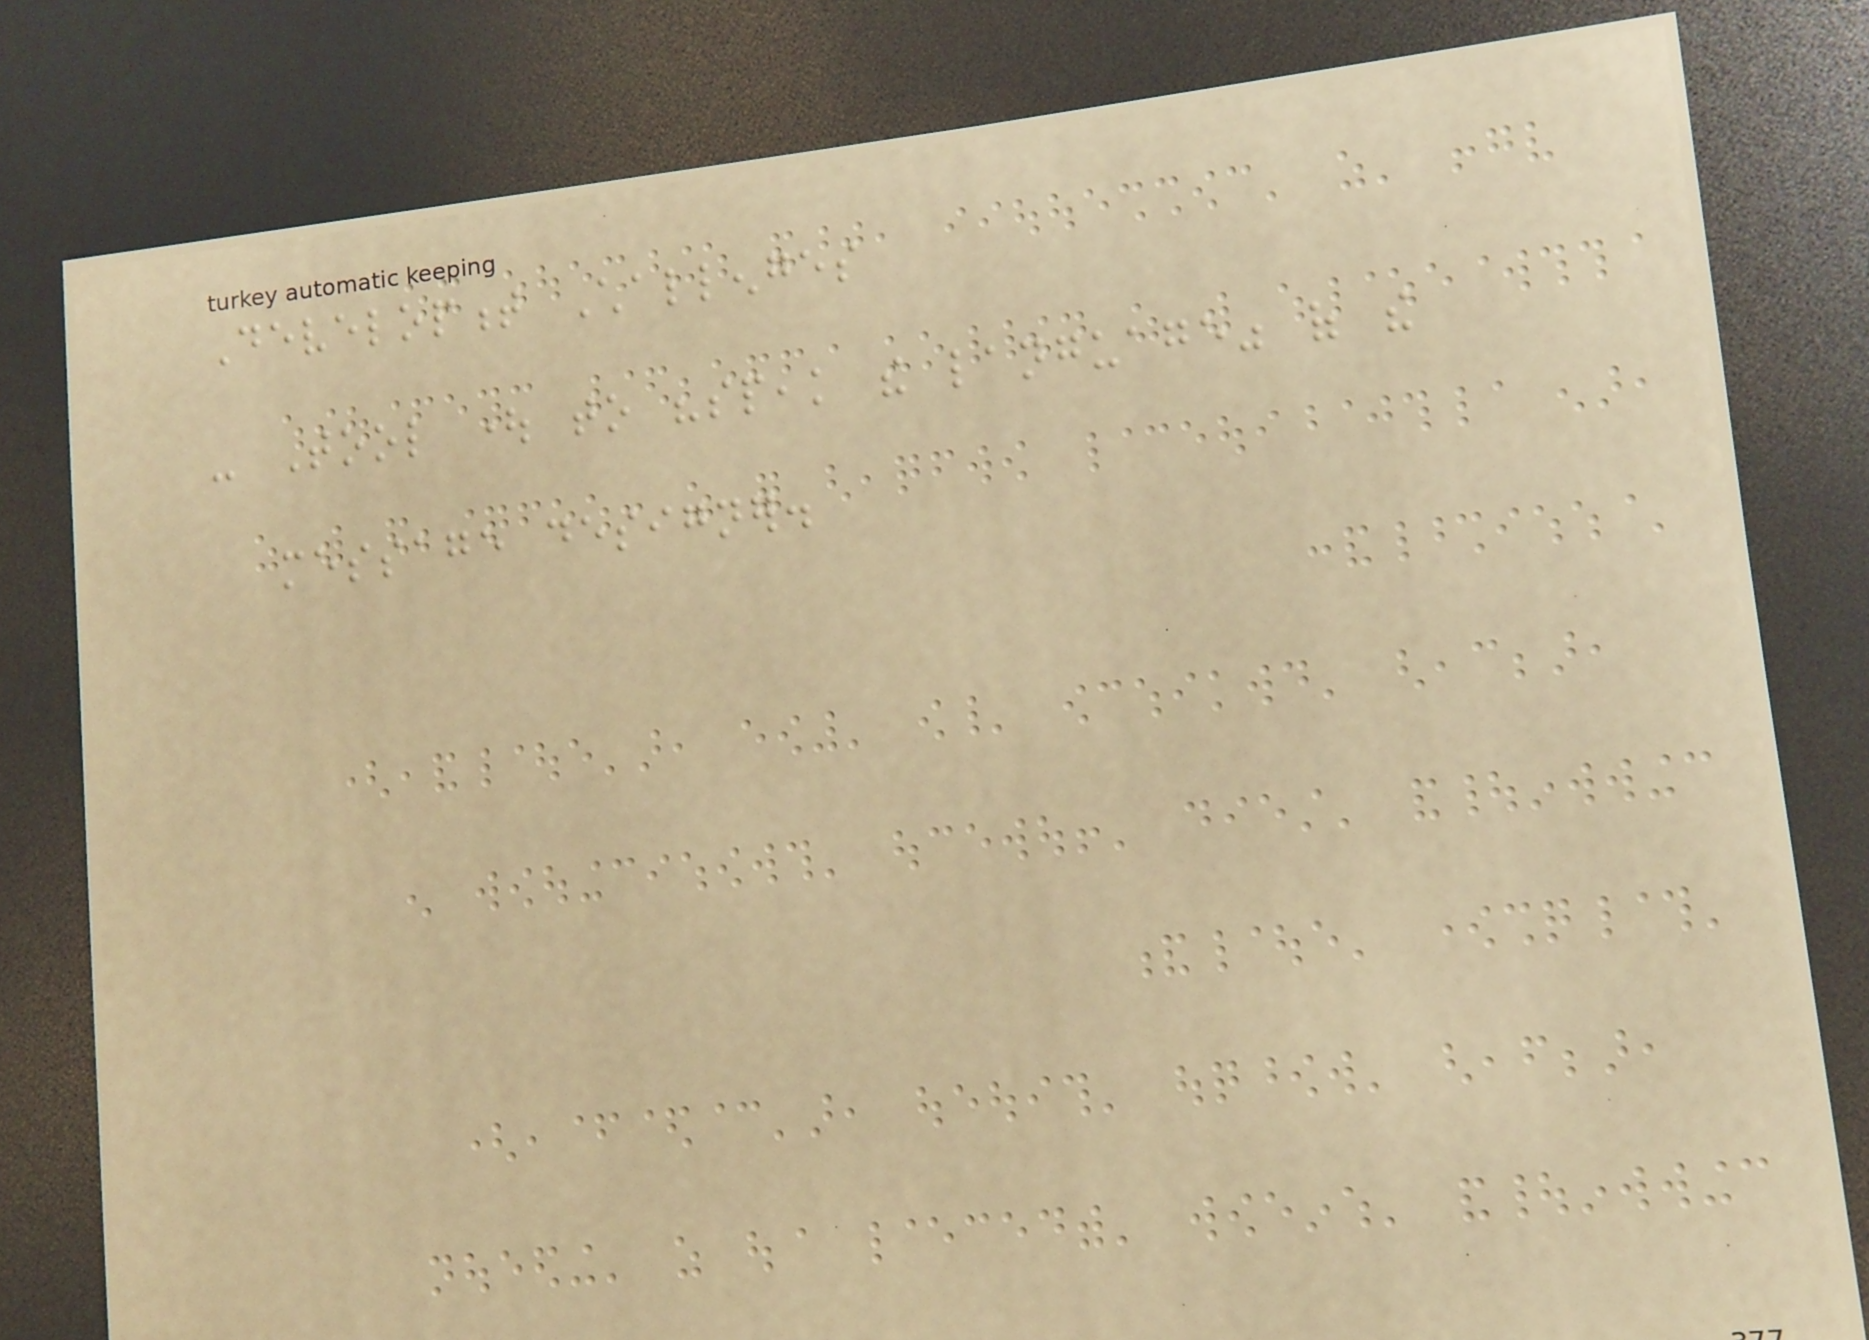Development Challenges
- Tool ought to "speak the language" of the
message designer.
